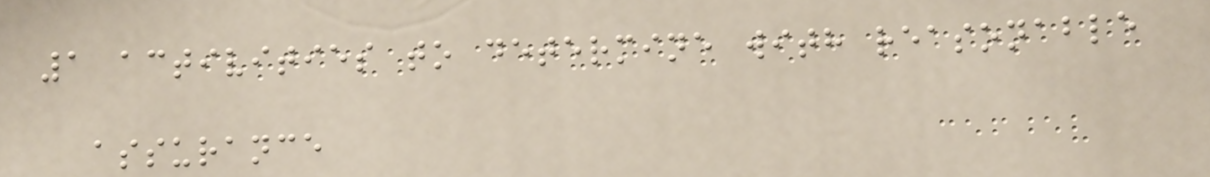1 activities to determine with reasonable
assurance
